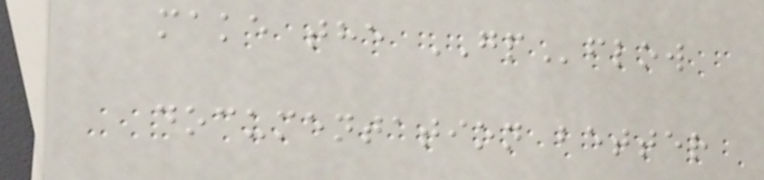make the GPflow
documentation better
